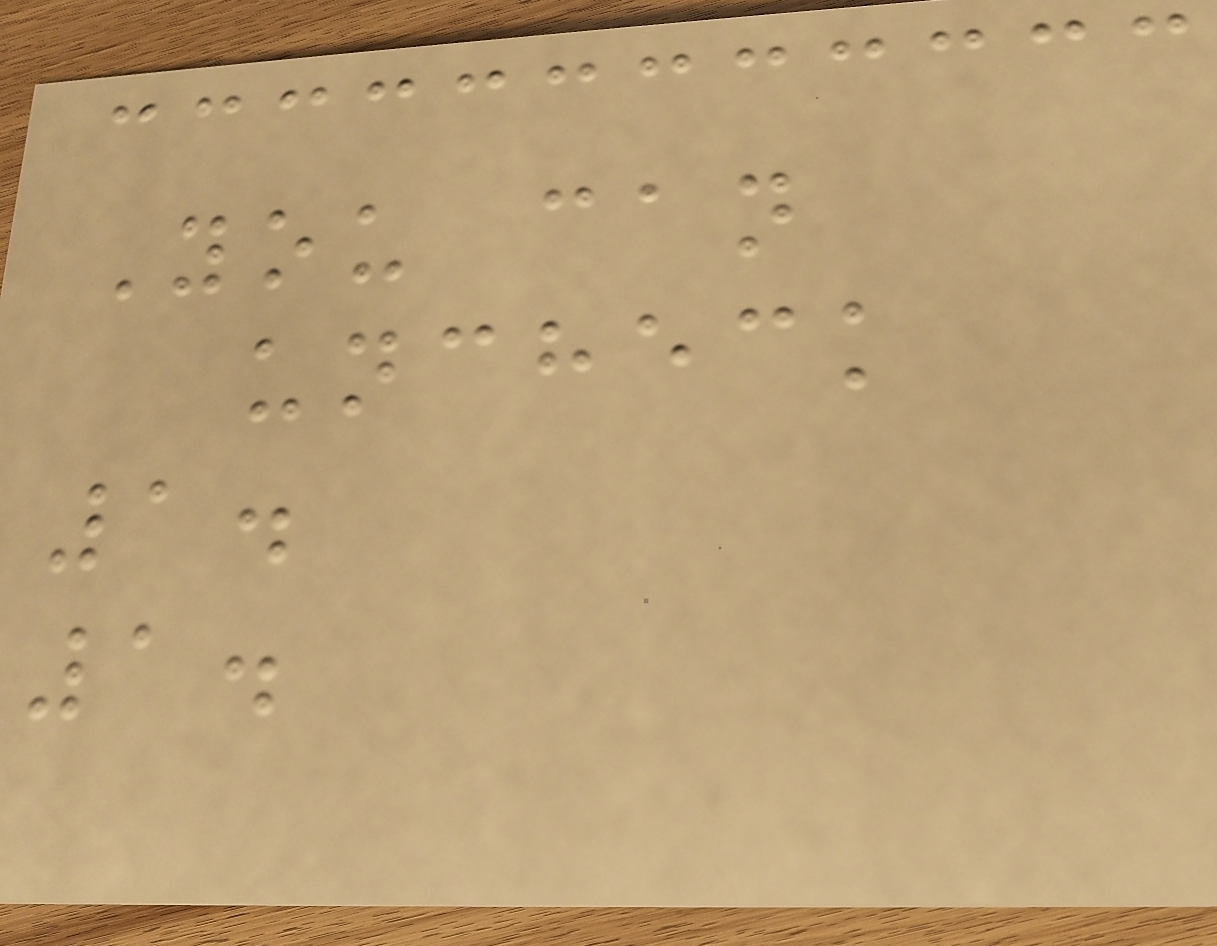You can
uncheck
1.
1.
